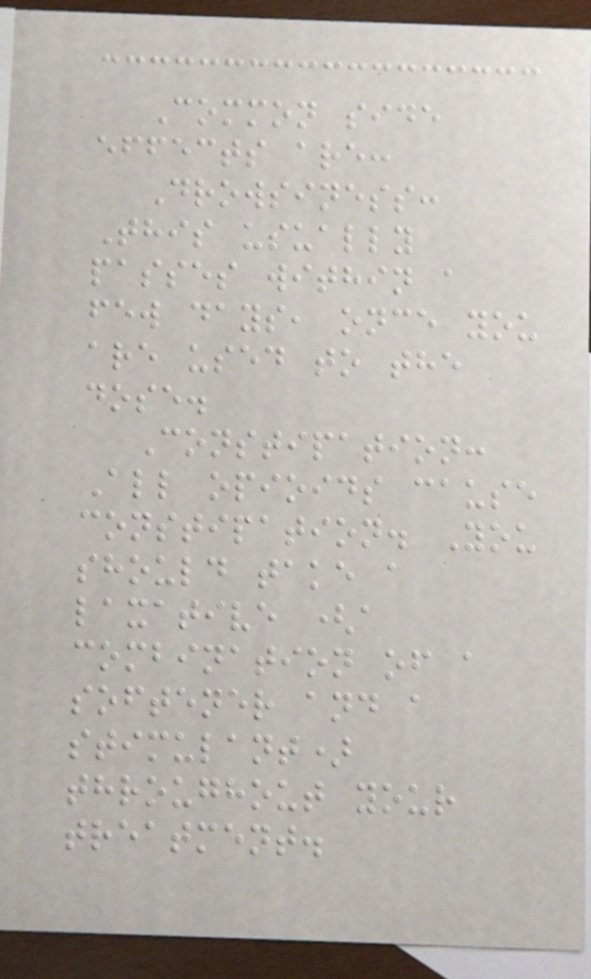Common side
effects are:
Drowsiness:
This usually
passes within a
few days, once you
are used to the
dose.
Constipation:
All opioids cause
constipation. You
should take a
laxative (a
combination of a
softener and a
stimulant)
throughout your
treatment.
